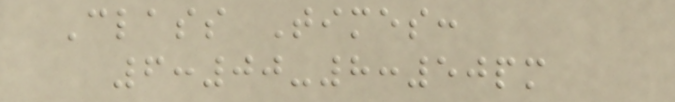Class Times:
6:00-8:50pm
